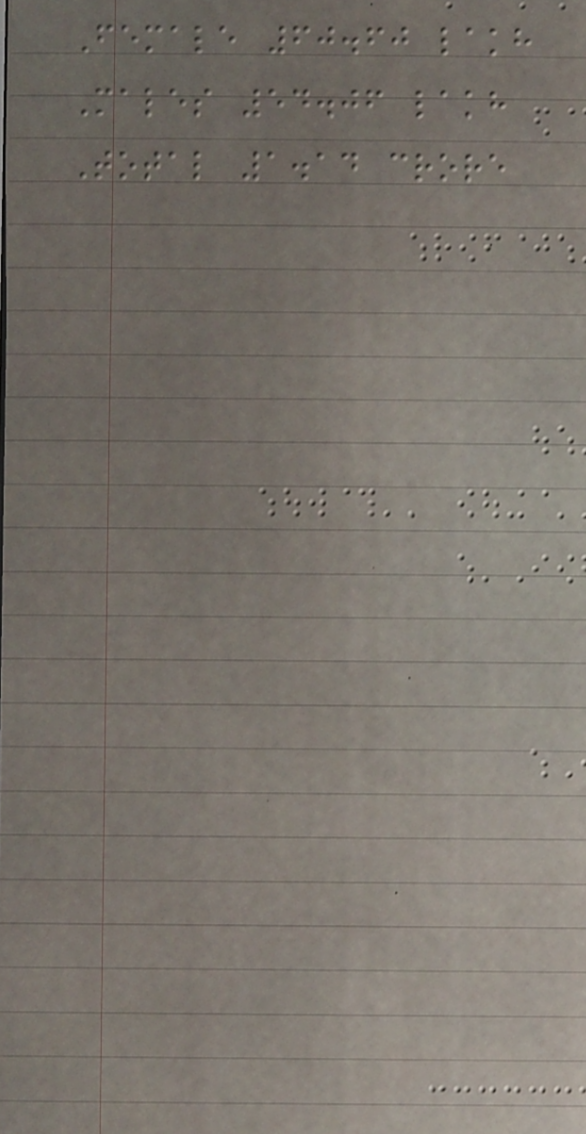Female 60.60 lakh
Males 54.06 lakh
Total 1.14 crore
